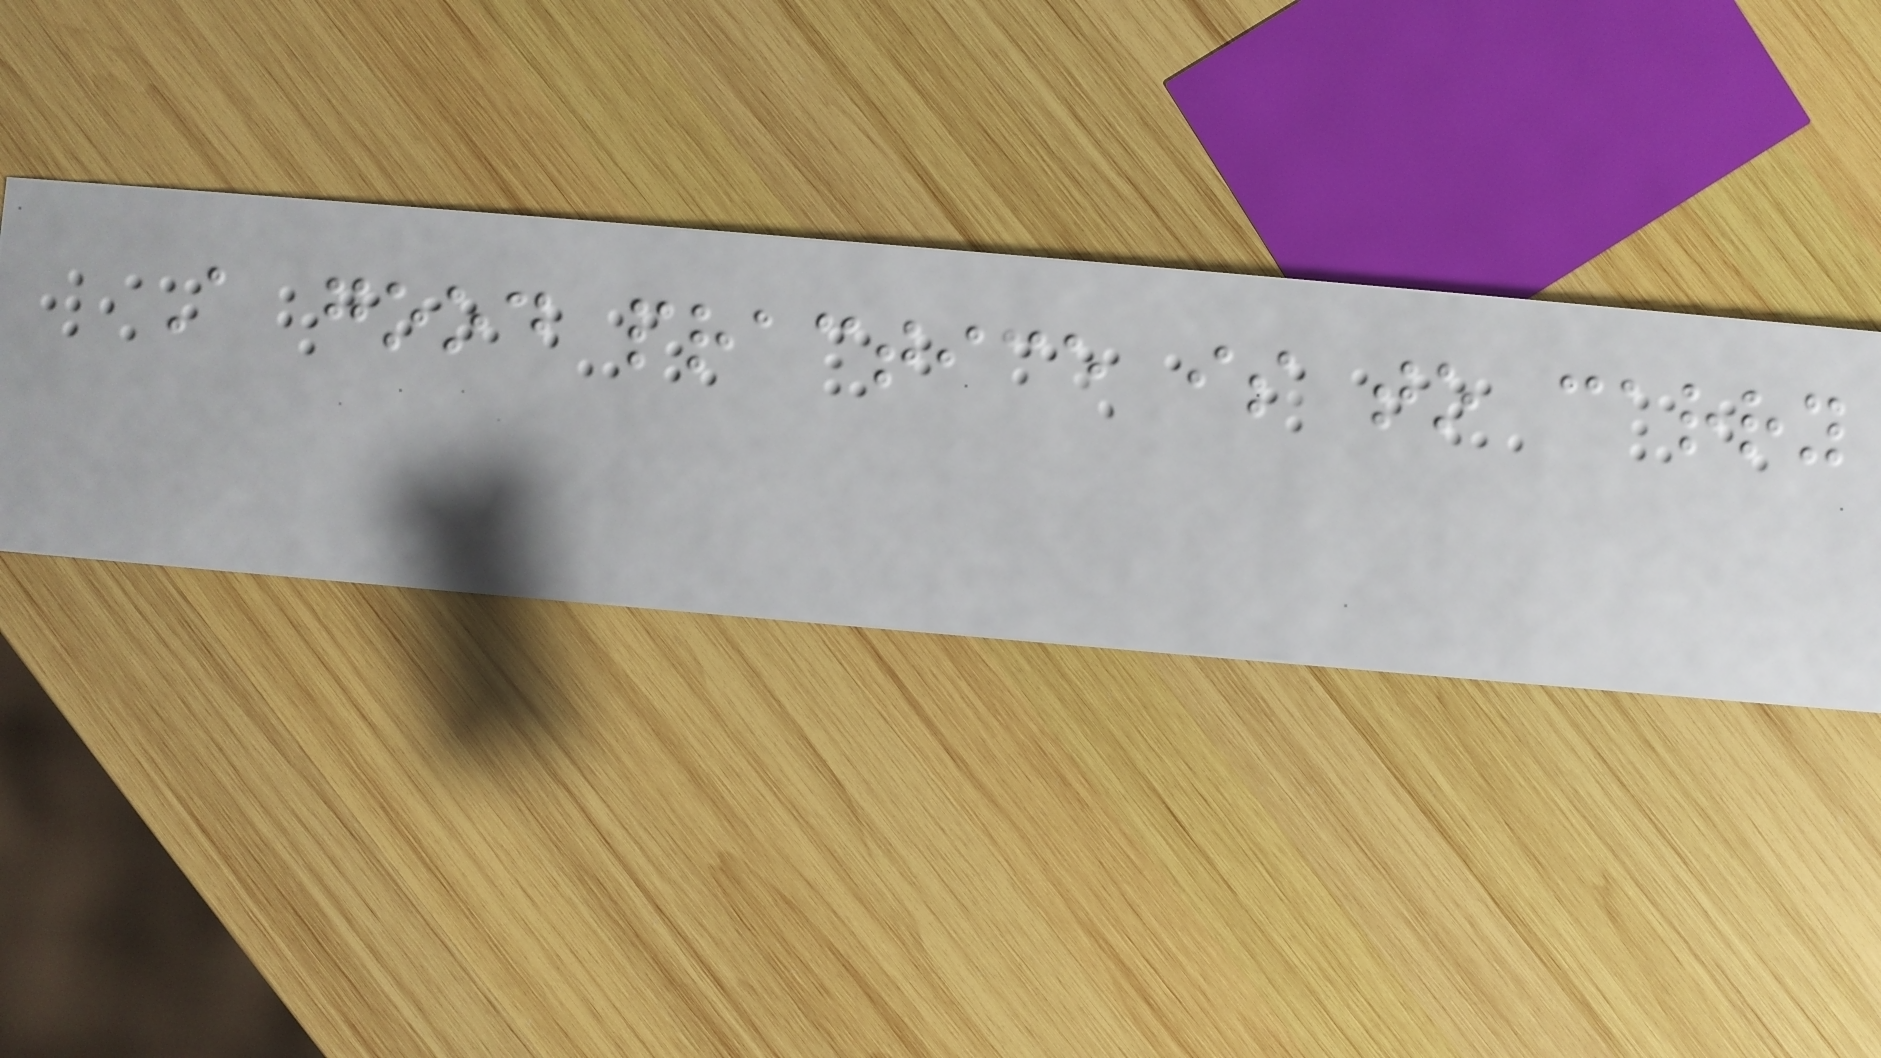A good practice is to carry
